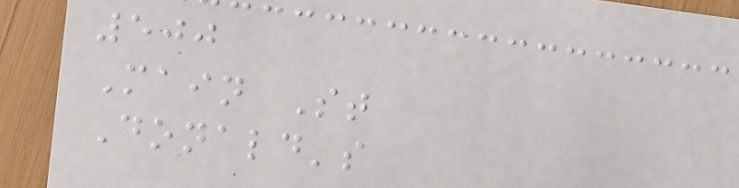500
Main St
Donald's
